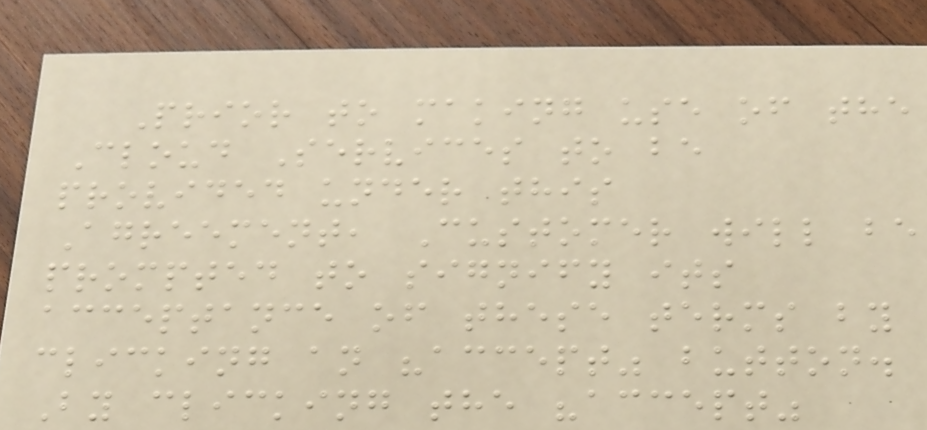Prior to making use of the
Cloud Services to be
provided under this
Agreement, Customer will be
prompted to signify its
acceptance of these terms by
clicking an "accept" button.
By clicking the "accept"
